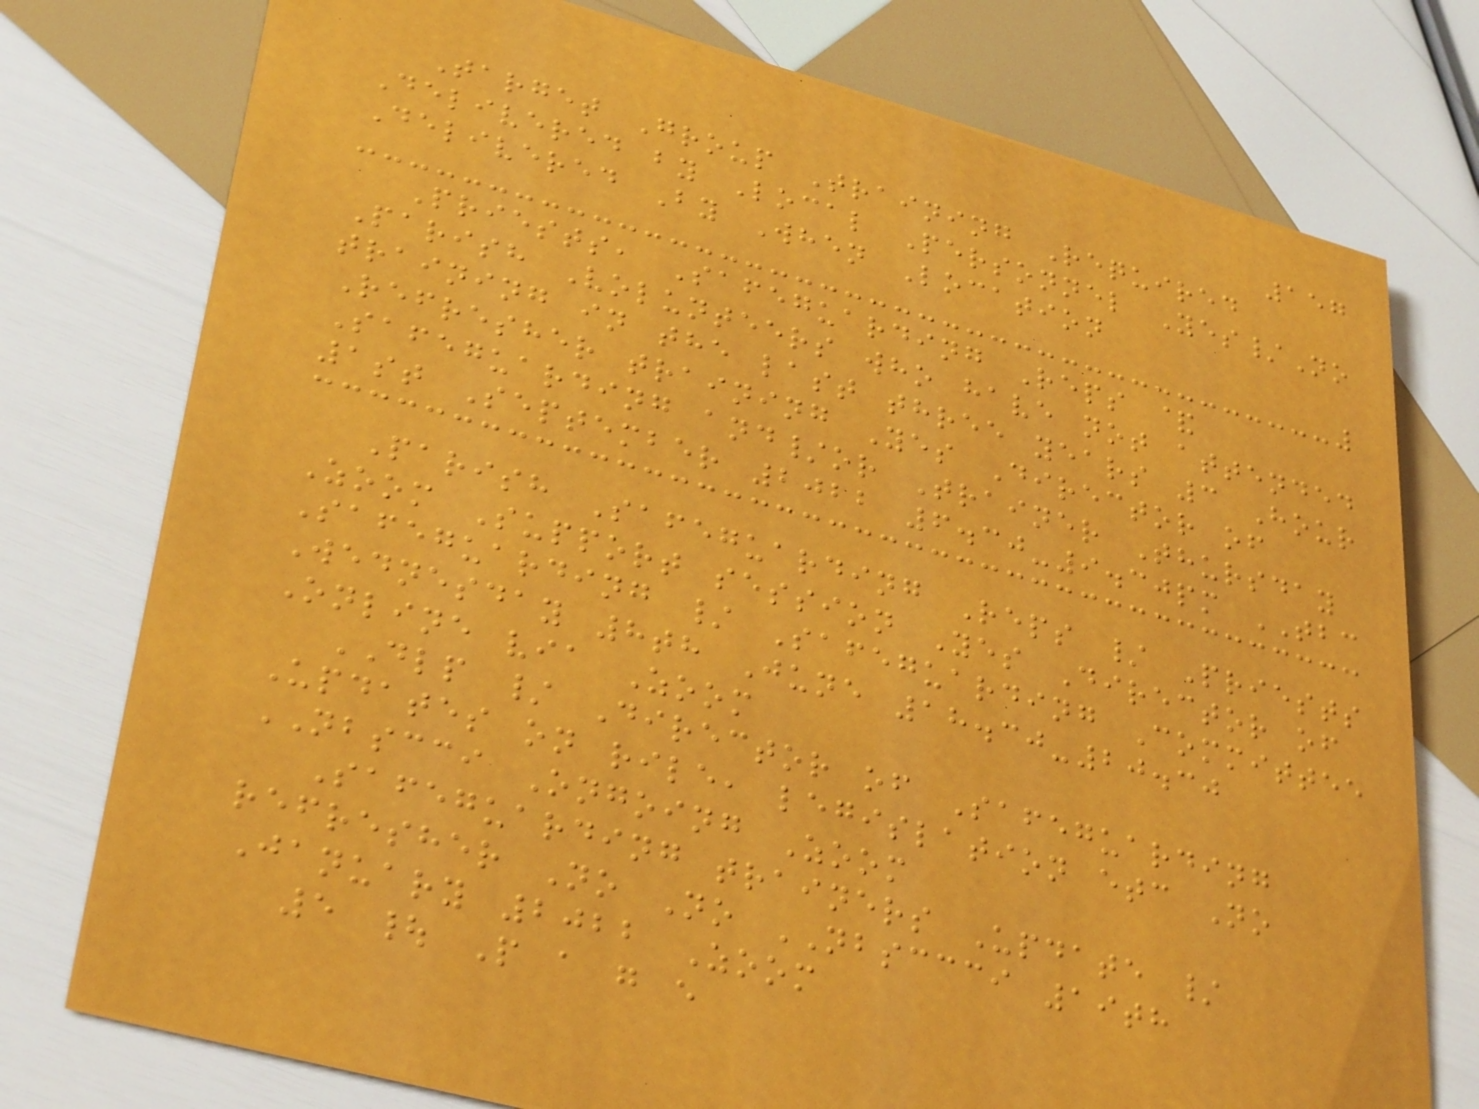157
Target Group Training Required
Delivered by Local Personnel Yes/No
Delivered By When Location
Priests, Safeguarding Reps &
Parish Volunteers who have not attended
training in the last three years 3 Hour
Refresher training Yes Director of
Safeguarding and/or Trainer Thursday
1st September 2022 6.30-9.30pm TBC
Parish Safeguarding Reps / Priests
Zoom Support session Yes Director of
Safeguarding / Safeguarding Committee
Wednesday 8th June 18.30-20.30
Online via Zoom
DLP / Director of Safeguarding
Updates on rile, legislation etc No
NBSCCI Ongoing Zoom
Safeguarding trainers Update /
refresher No No NBSCCCI 19th
January 2022 Zoom
5 | P a g e
